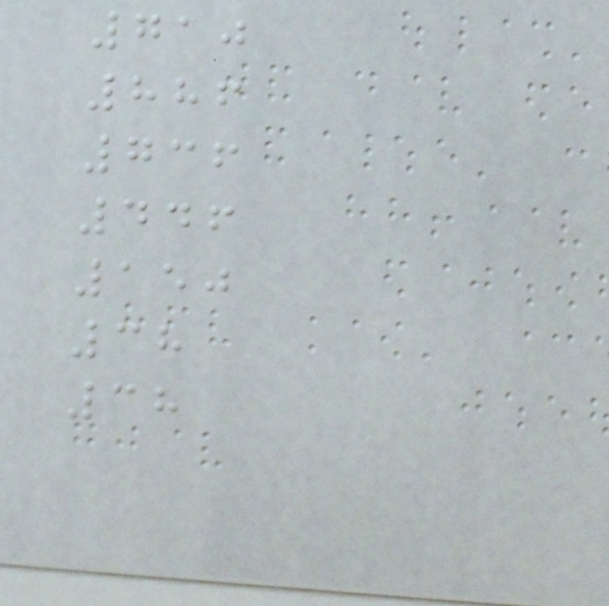710
886
736
446
150
38
38
